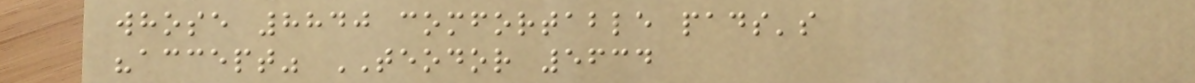whose 8840 comfortable pads's
"accept" TEODOR 5634
